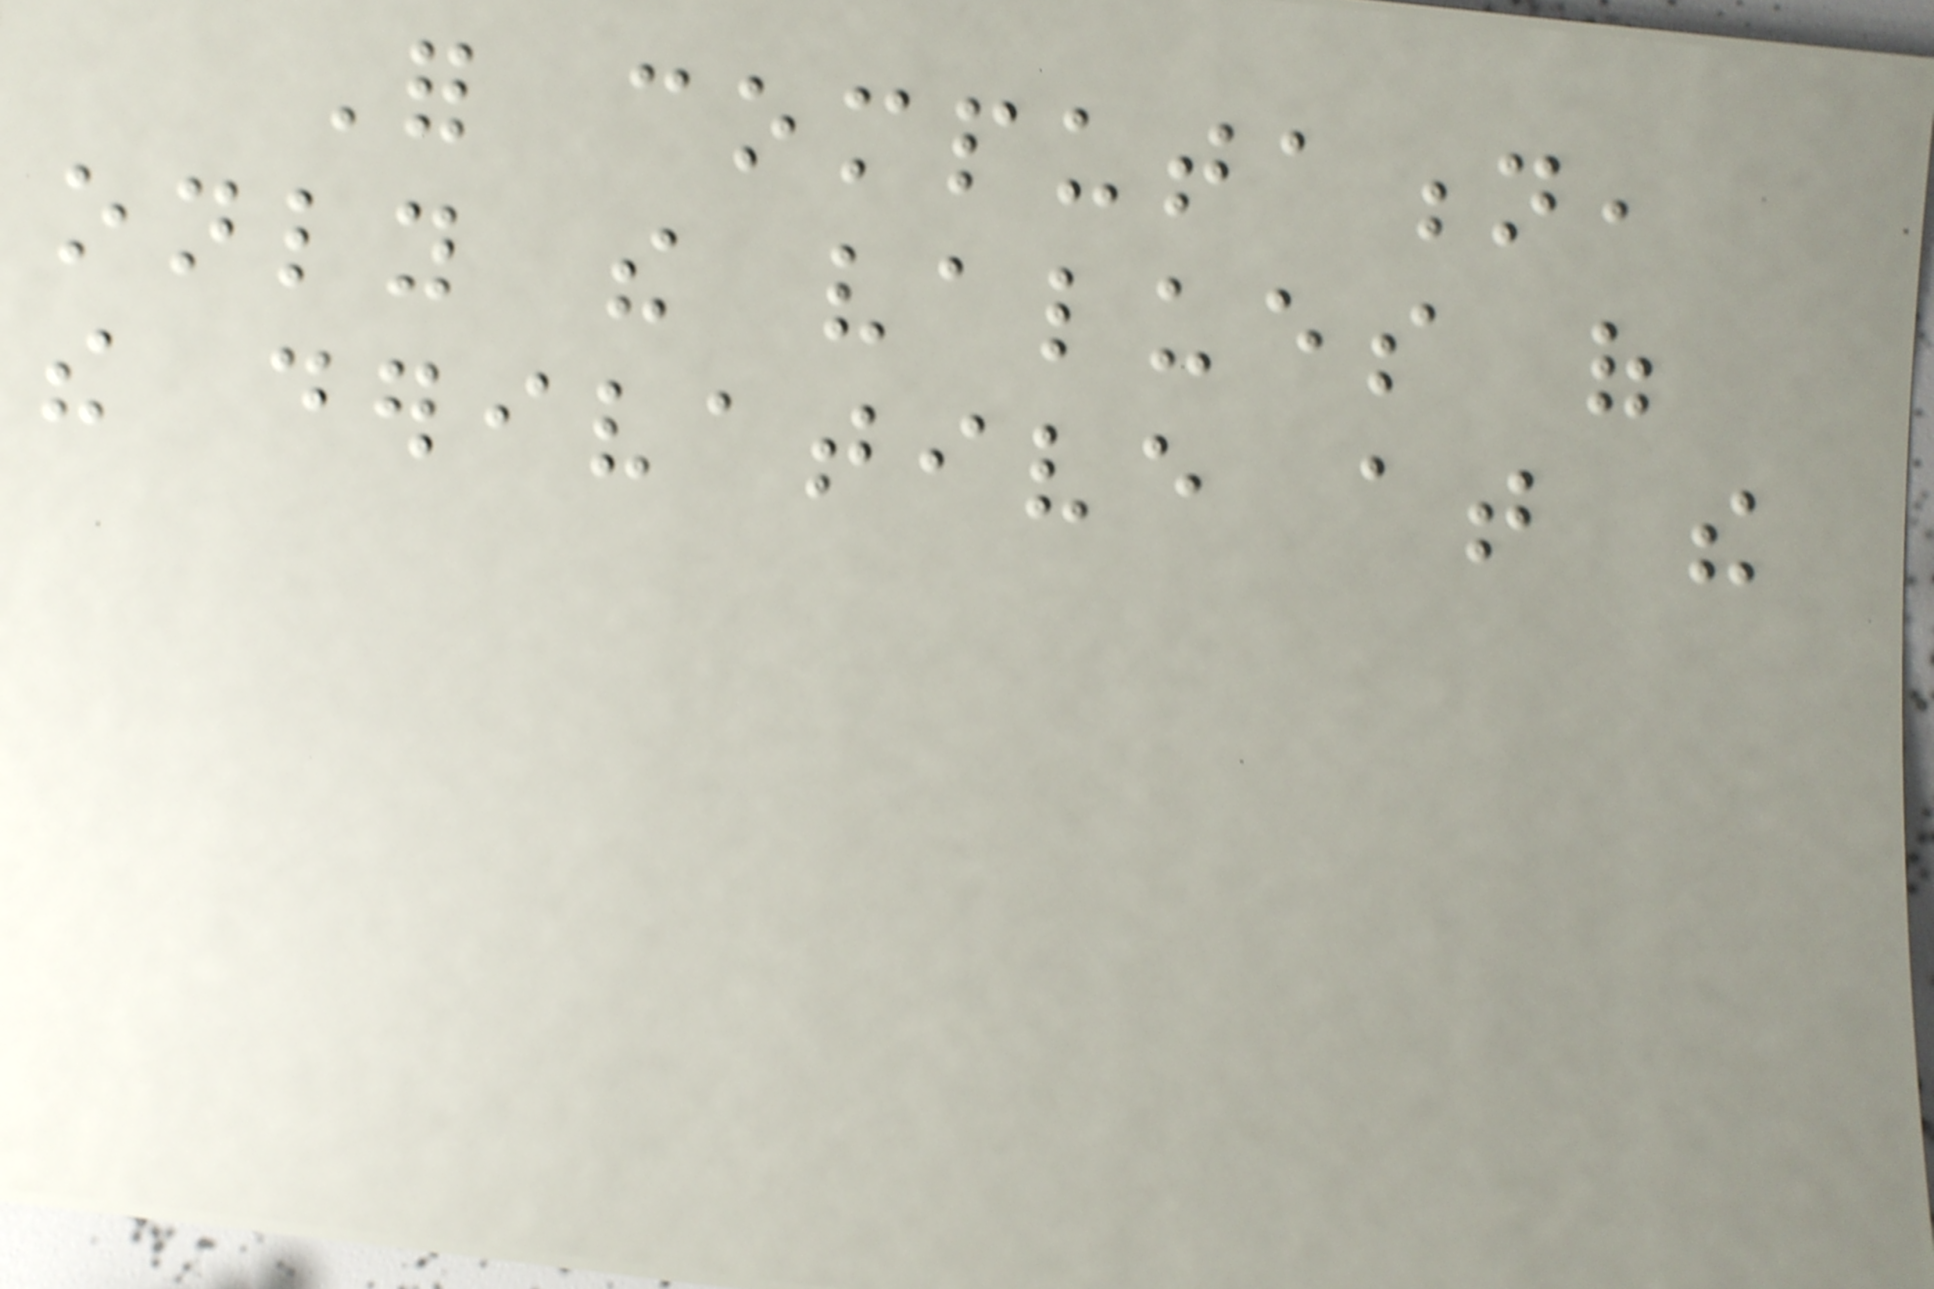For computation,
only the values of
the derivative at the
